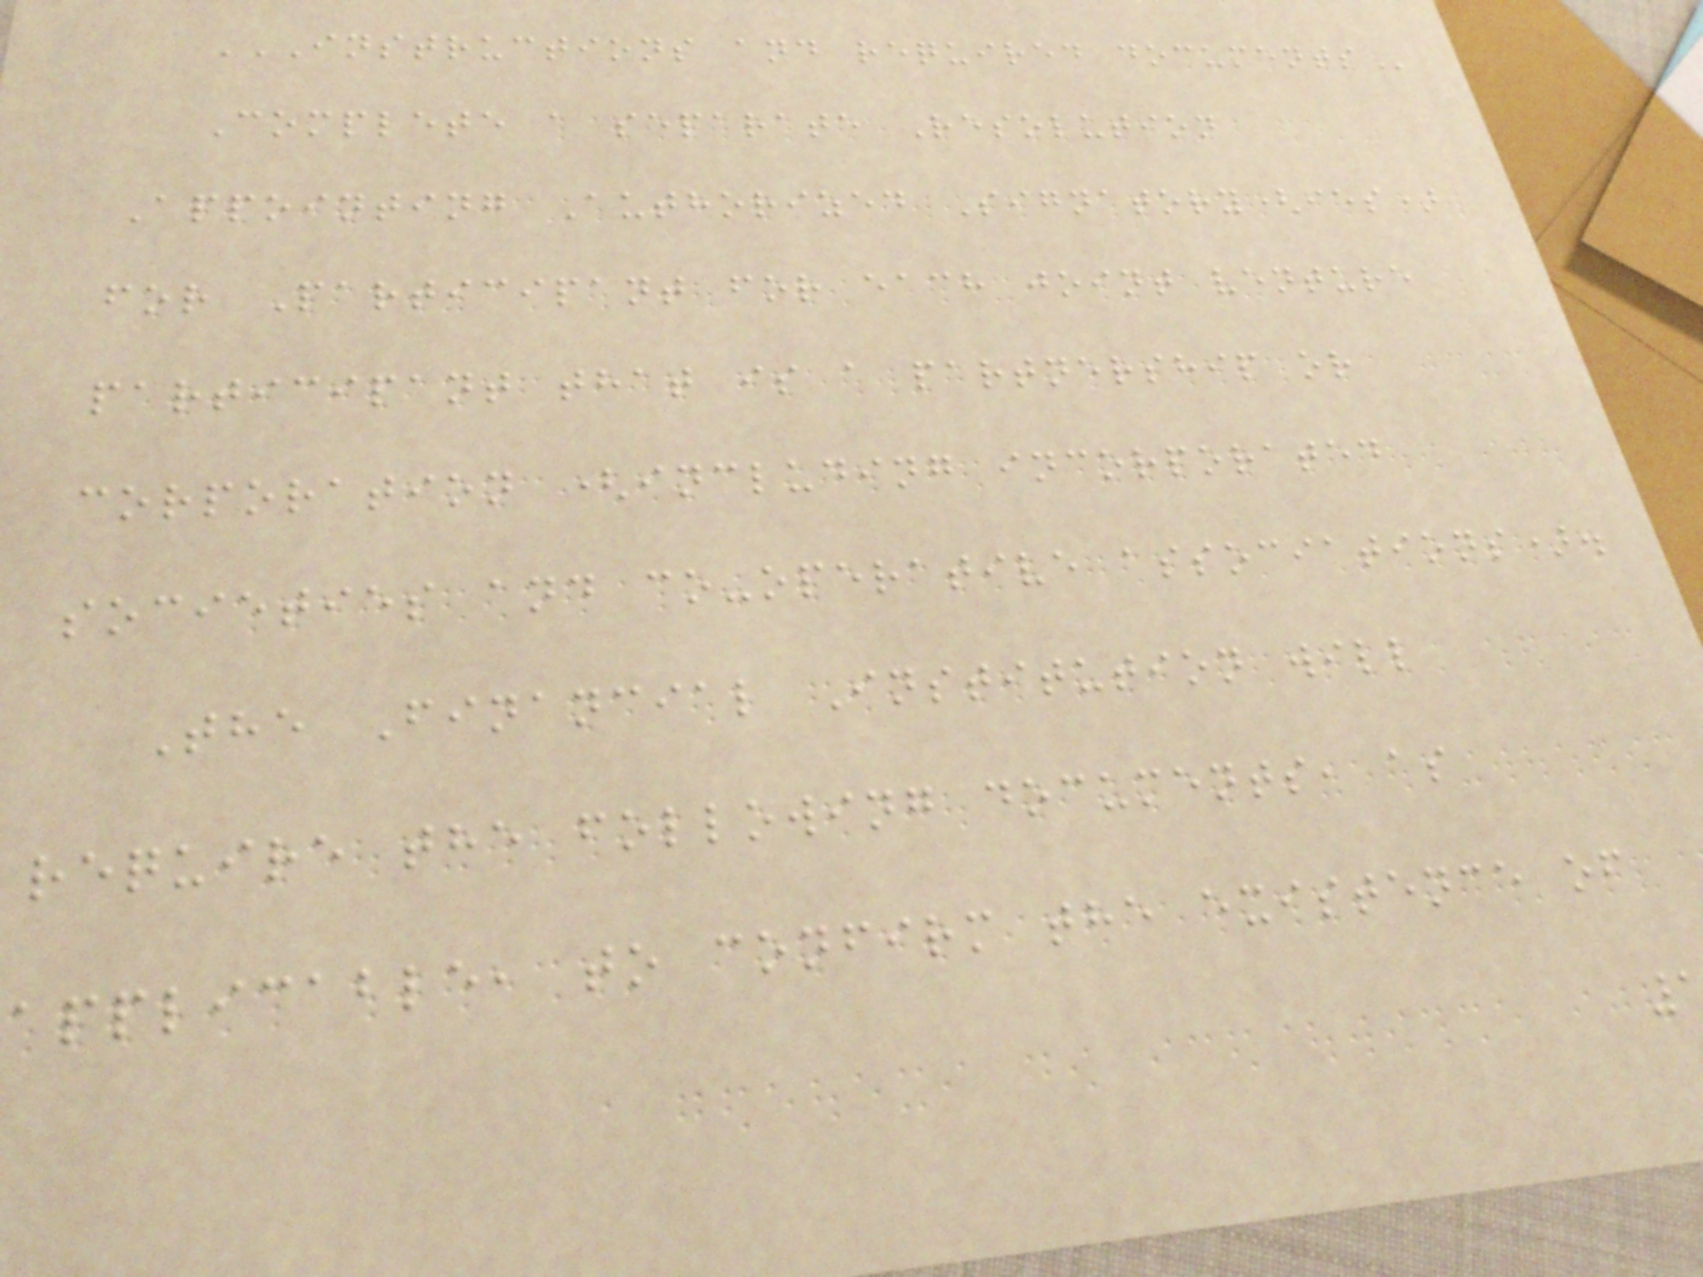INSTRUCTIONS AND REQUIRED DOCUMENTS
Complete a separate Resolution
Appointing Authorized Signatory(ies)
for Participant for each joint venture
participant that is a partnership or
corporation (including incorporated
societies and co-operative associations).
The Financial Institution will
require the following documents, as
applicable, to confirm the existence of
